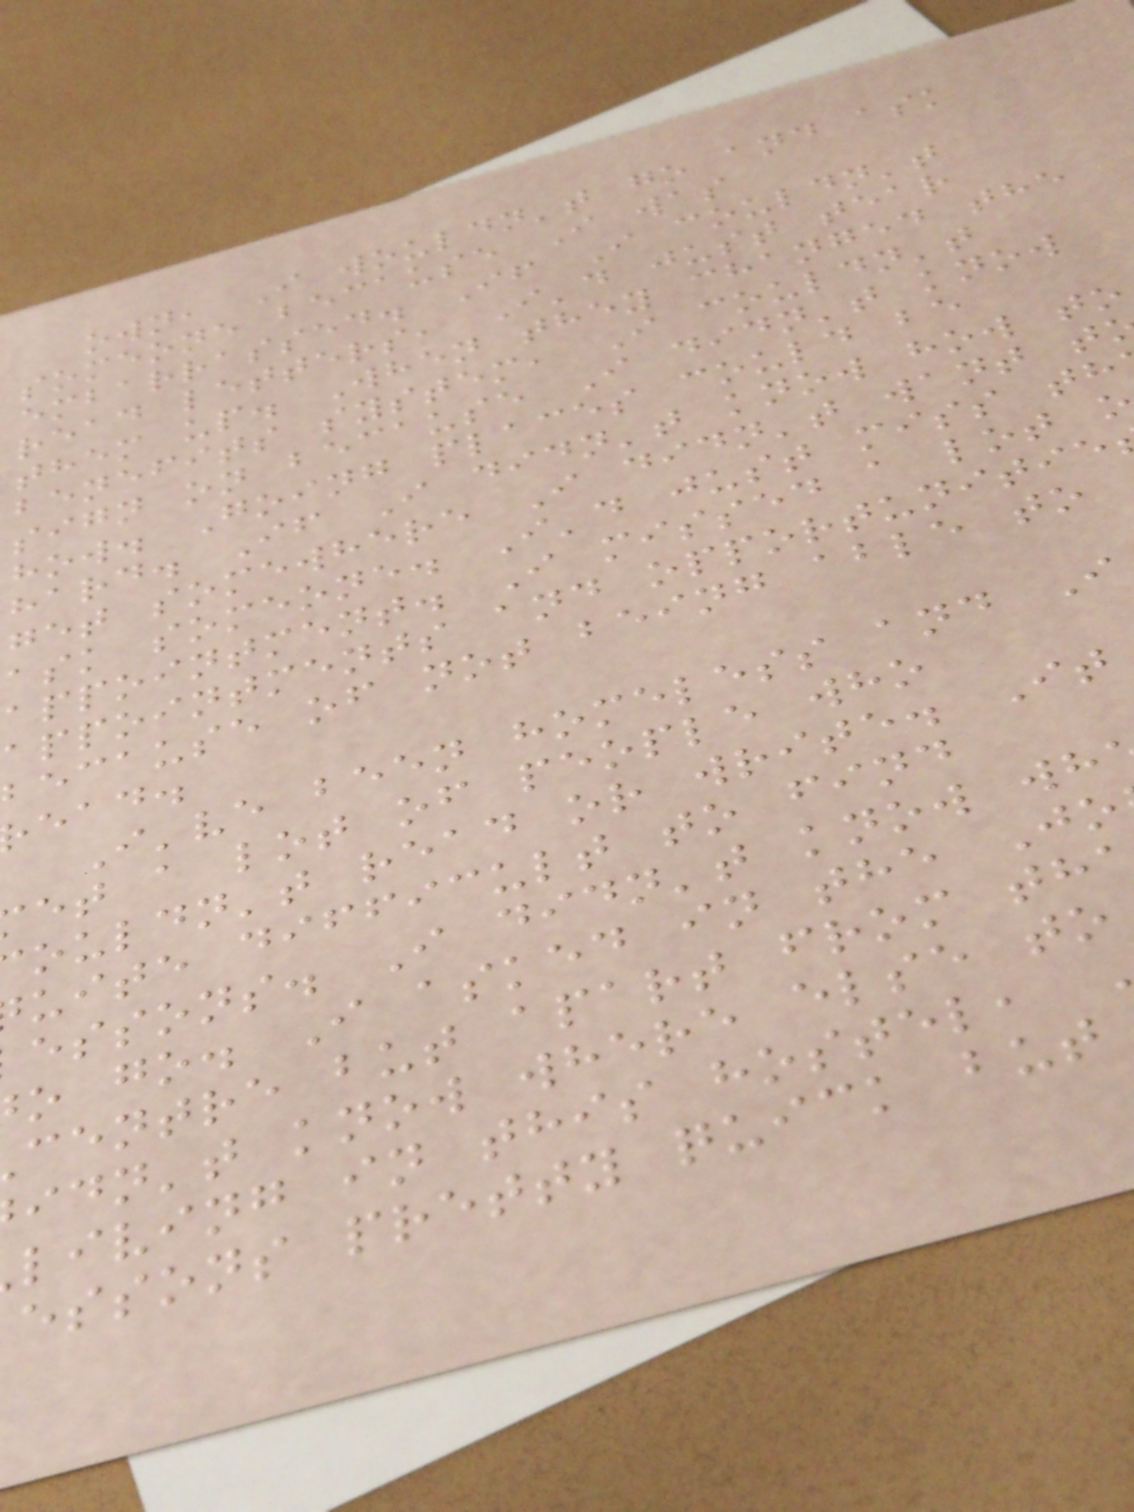own, I wouldn't go and ask
someone because I was
embarrassed. If I couldn't
read letters, I'd just tear
them up. When they changed the
benefits system, I couldn't
sign on because I didn't know
how. Going places could be
hard. If I didn't know how to
get somewhere I didn't want t
ask someone. I'd just miss th
appointment. I missed a lot
appointments and opportunitie
because of not being able to
ead.
I've been homeless and I
et a lot of people who
ouldn't read or write. It
uite difficult to find
essons. I didn't know wh
o go. I asked in the Jo
centre but apart from th
idn't know where else to
living in this hostel,
essons pretty quick but
